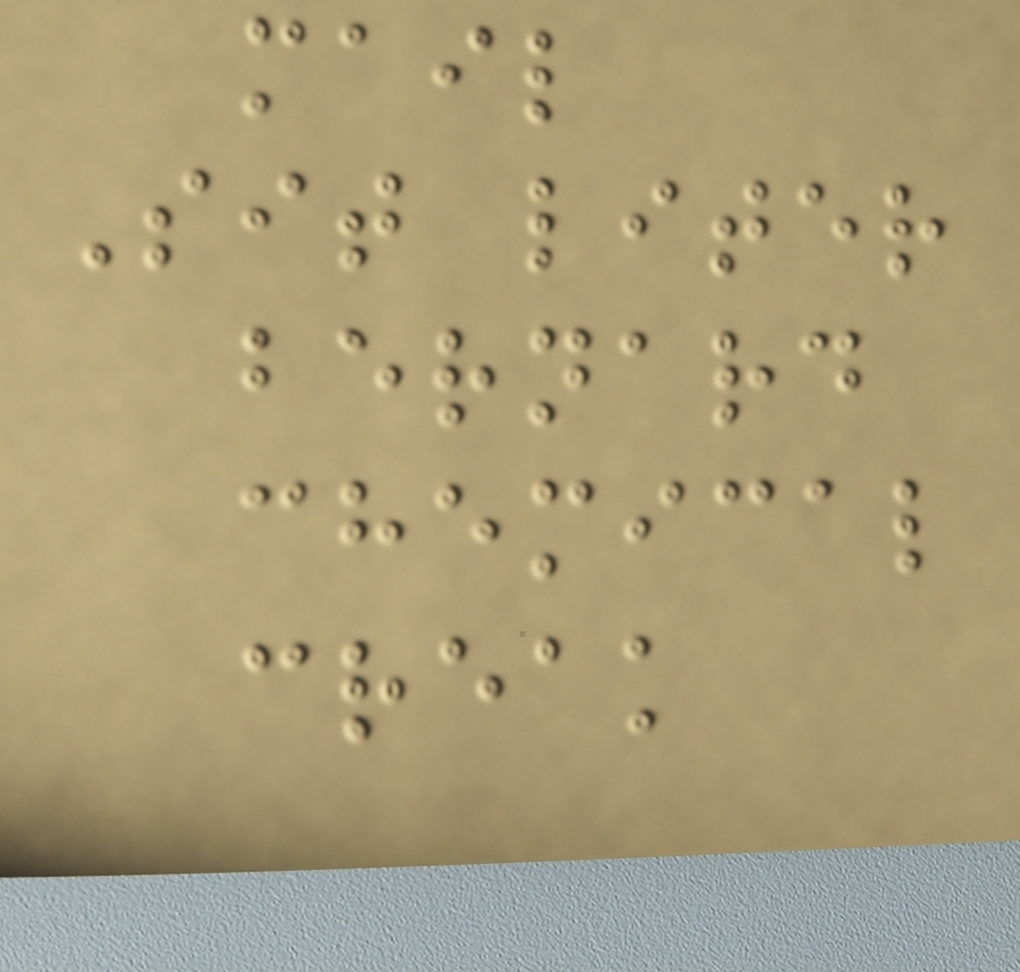mail
Sit liter
bernard
chemical
creak
